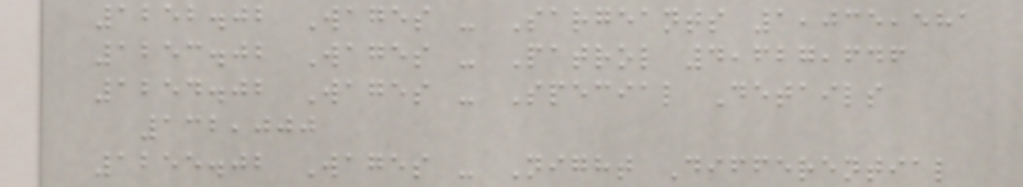1252.02 Wages - Sargeants 1,035,581
1253.02 Wages - Patrol 4,627,646
1254.02 Wages - Special Details
132,000
1255.02 Wages - Night Differential
